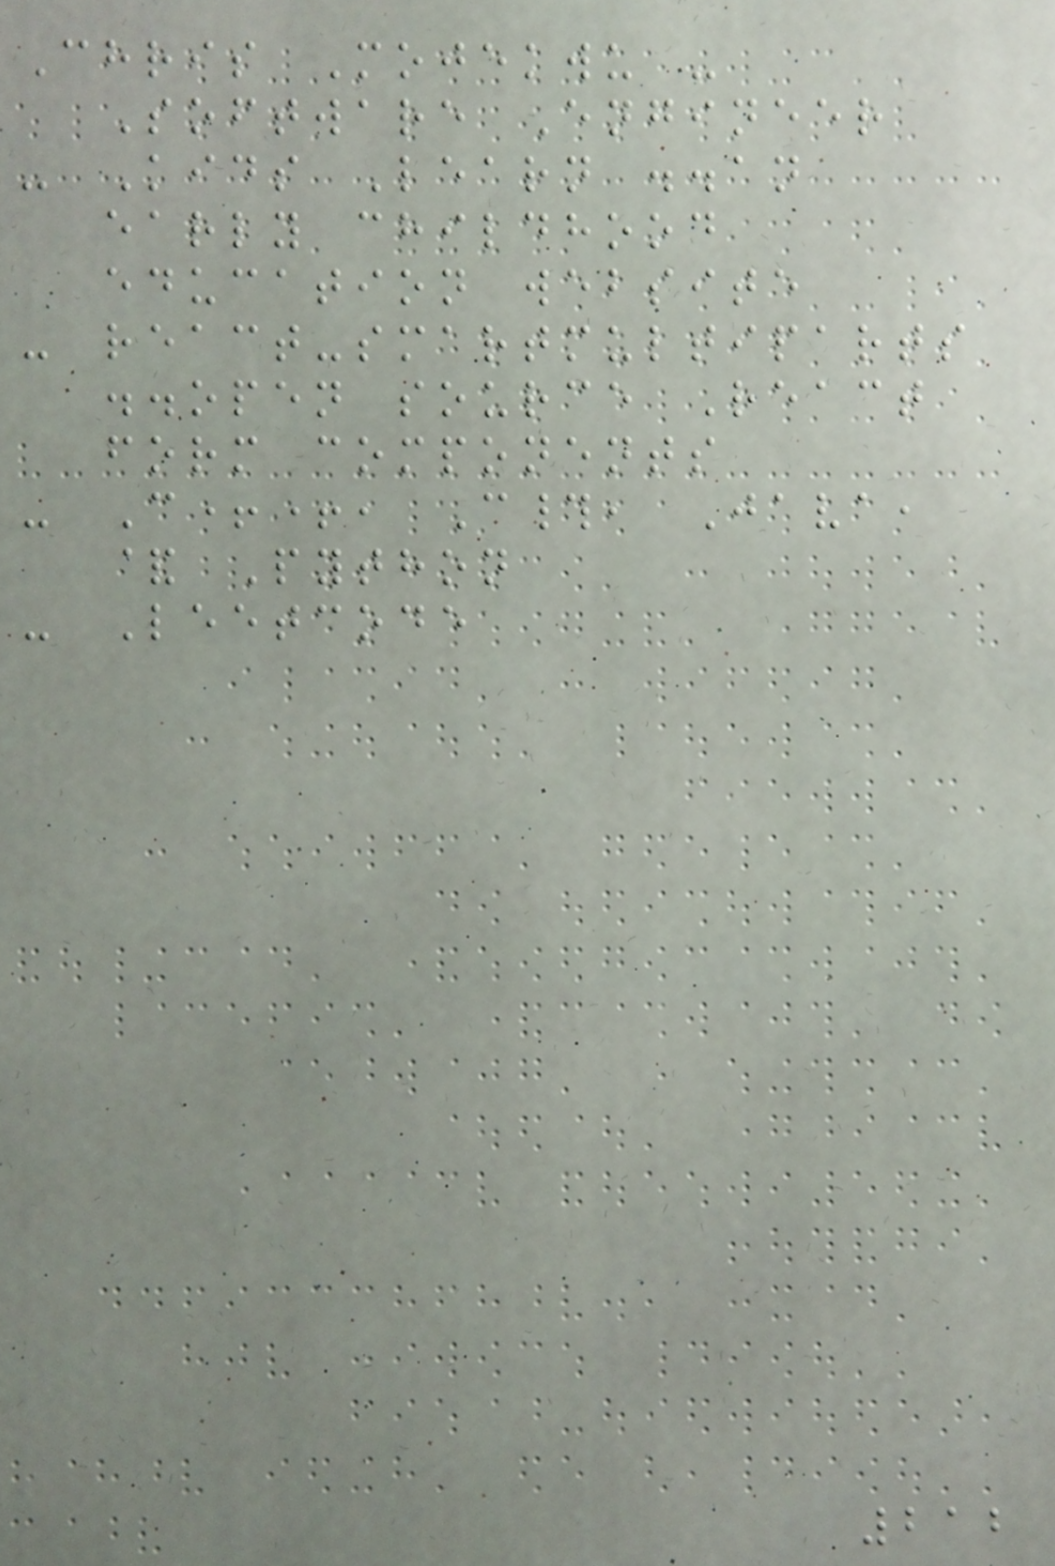Chris Mojekwu -
Software Engineer
- Kids Learn ..an
early childhood
education website
- react-smartmultiparts
..open source React
form components
- C++, C#, Java,
& Python
- Leetcode
212
